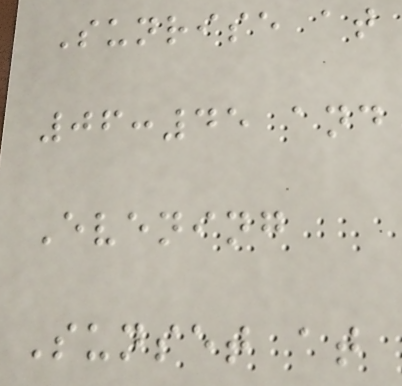Sunrise at
06:45 and
Evening
Sunset at
